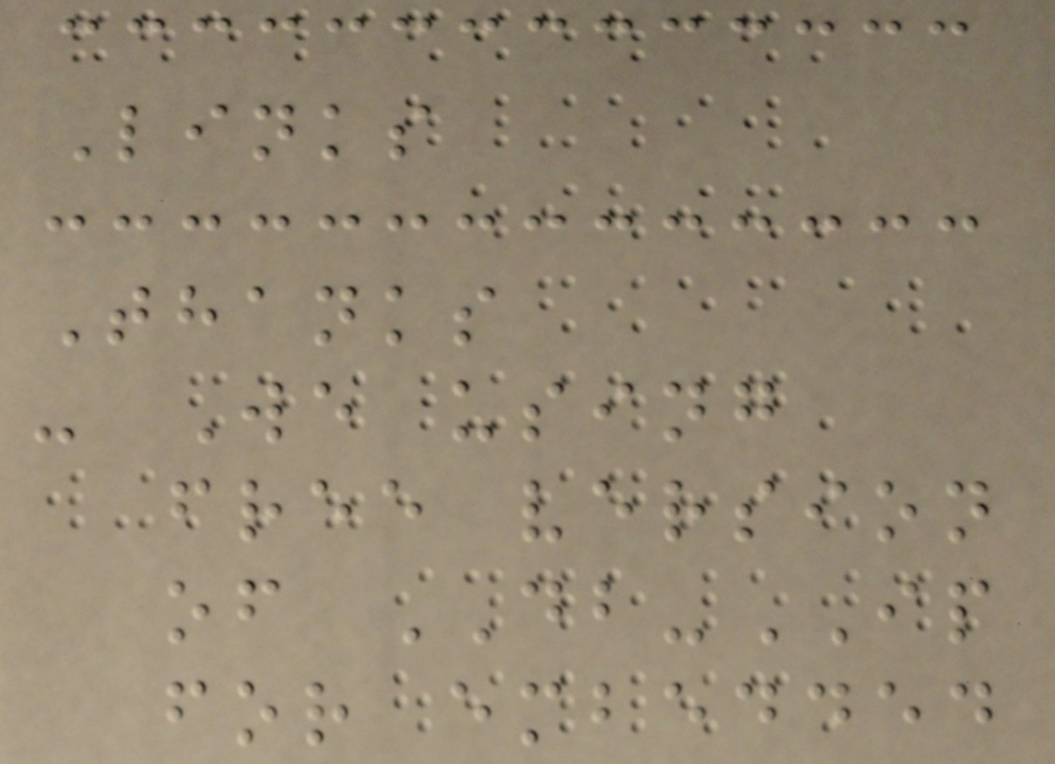Links
Thanks
- We using
free version
of DB-IP
for embedded
